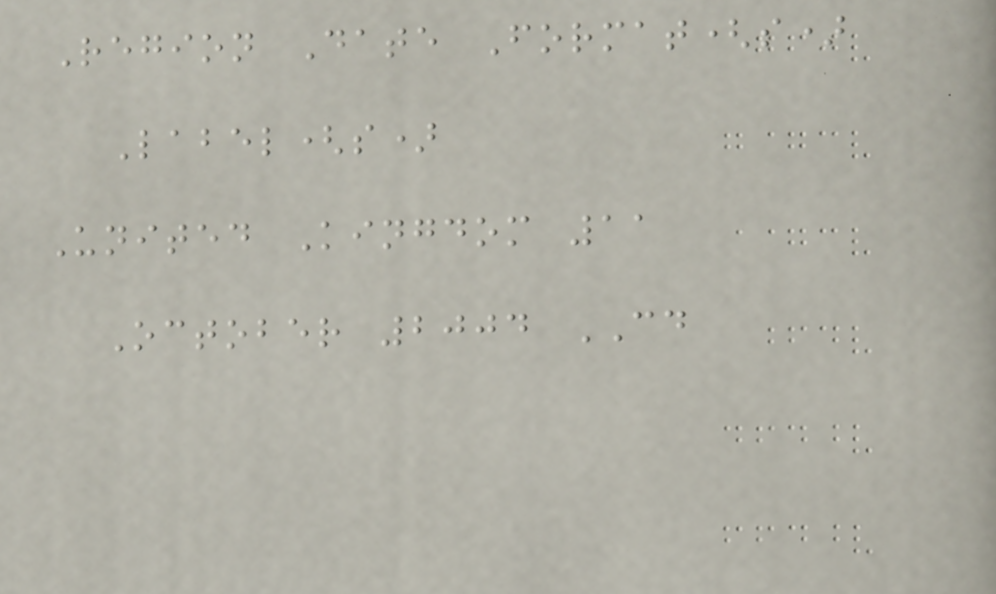Region Date Format(s)
Label(s)
United Kingdom 11
October 2004 CD
